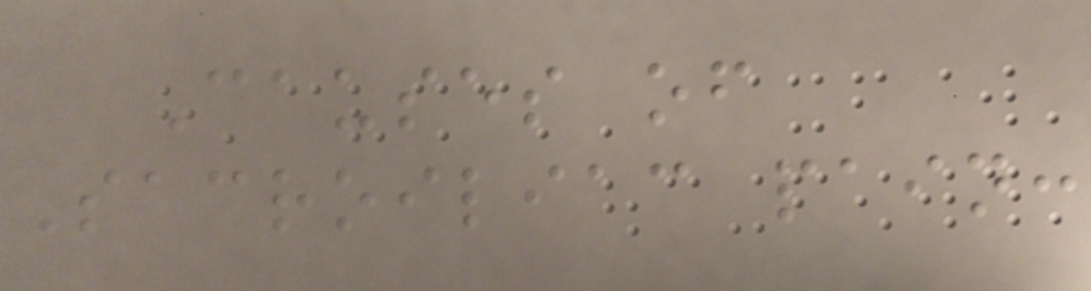Causes of
Sacroiliac pain:
